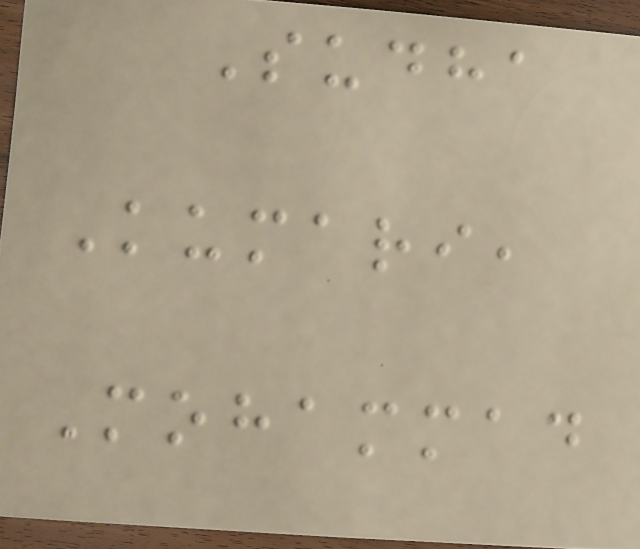Sudha
Kumari,
Mohammad
